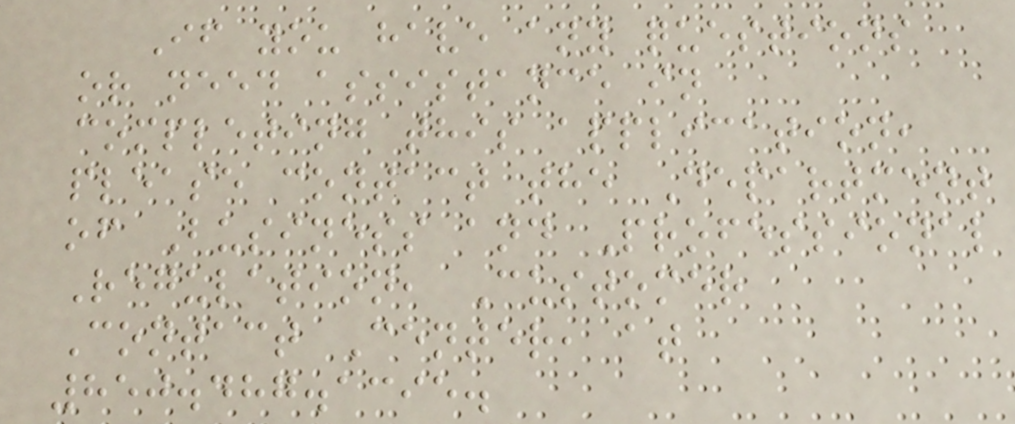If you have any questions
or need assistance in
completing this application,
please contact the Department
of Business and Professional
Regulation, Customer
Contact Center, at
850.487.1395.
